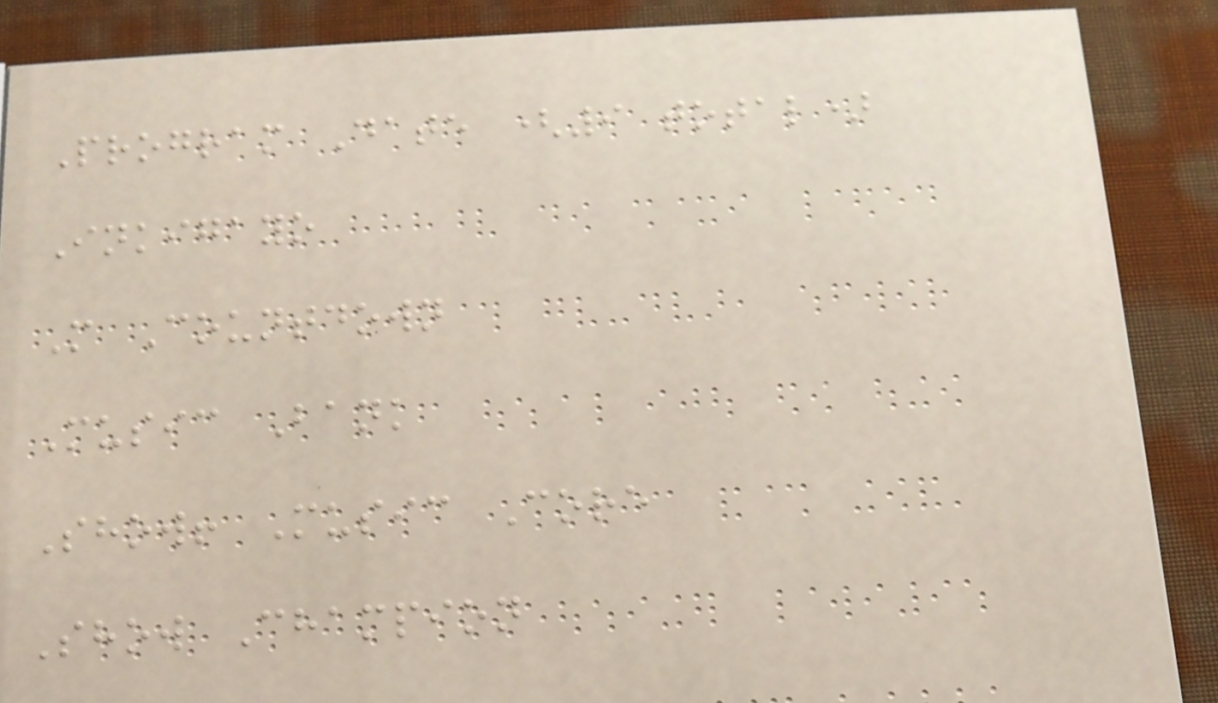Program Date (9 total)
Inkigayo
M Countdown
Music Bank
Show! Music Core
Show Champion
